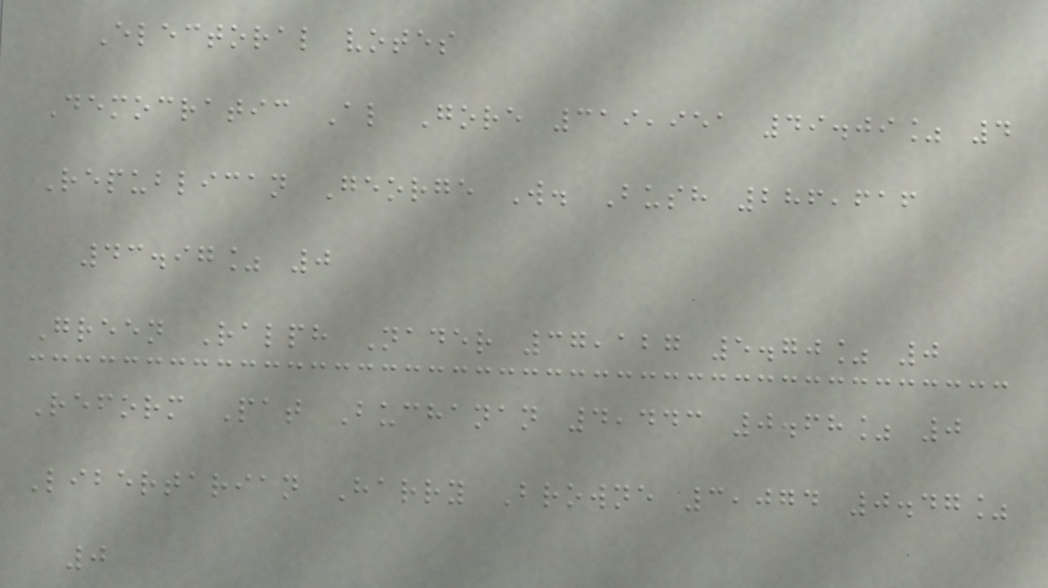Electoral votes
Democratic Al Gore 319,951 49.09% 4
Republican George W. Bush 286,616
43.97% 0
Green Ralph Nader 37,127 5.70% 0
Reform Pat Buchanan 4,443 0.68% 0
Libertarian Harry Browne 3,074 0.47%
0
